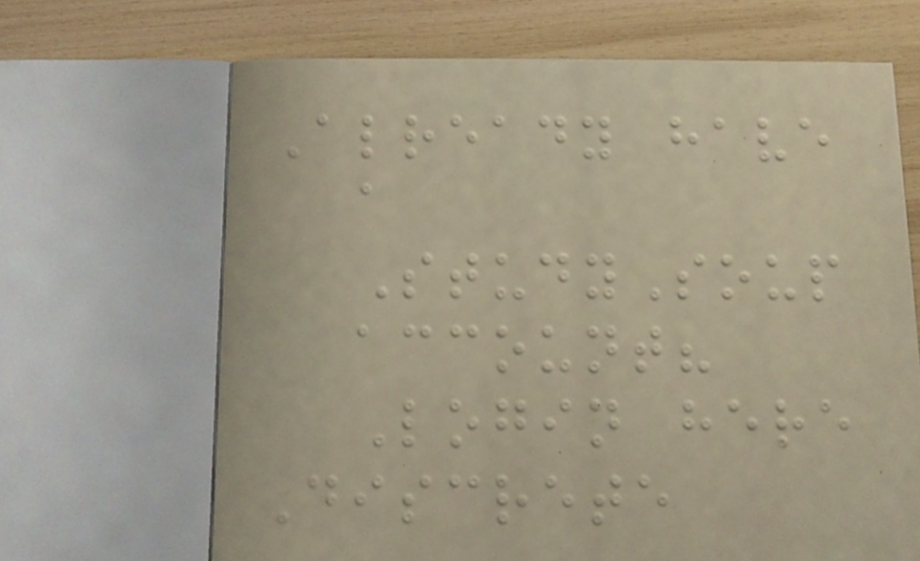Already have
a
StudySoup
account?
Login here
Discrete
